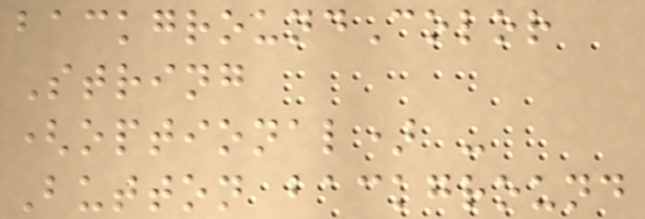backgroundColor
String
(optional) -
Button background
